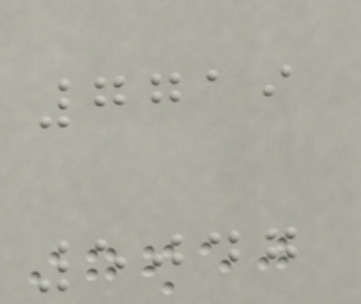7719
5047
